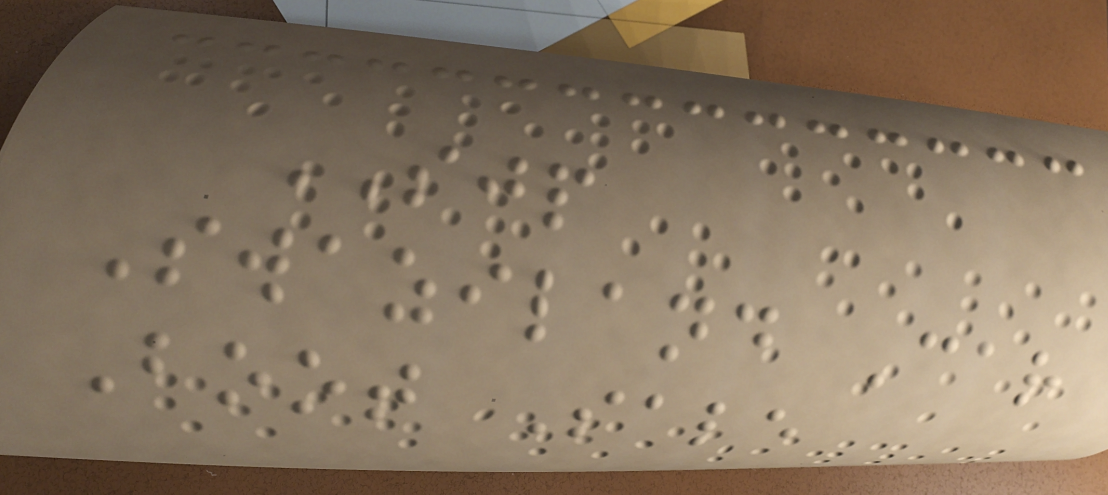SJP
Swaziland Car
Boot Sale
